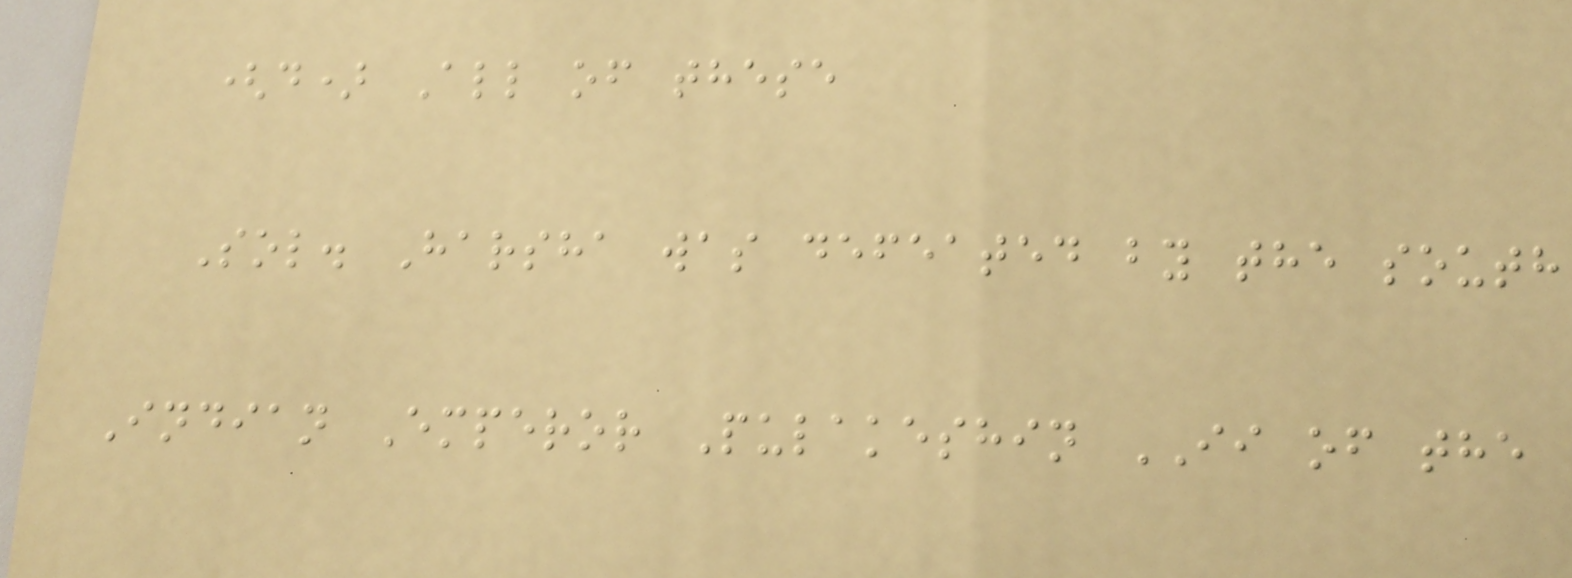(d) All of these
Sol. Harsha was defeated by the south
Indian Emperor Pulakeshin II of the
